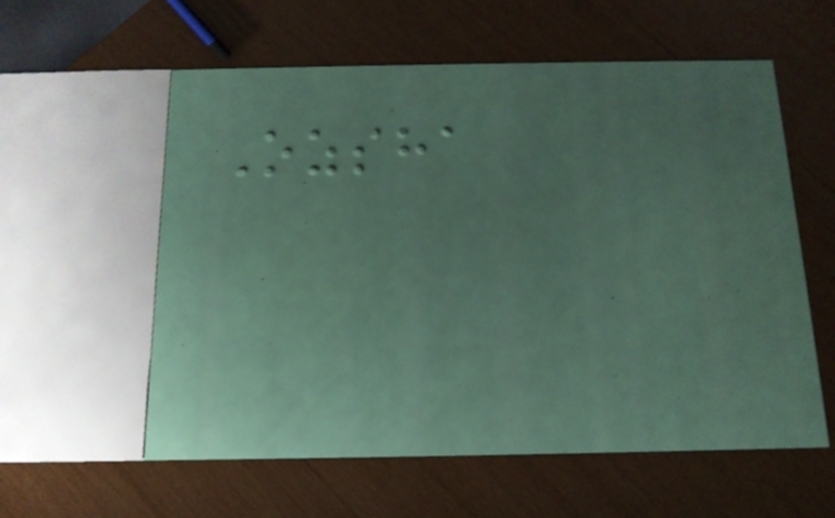Ozsha
